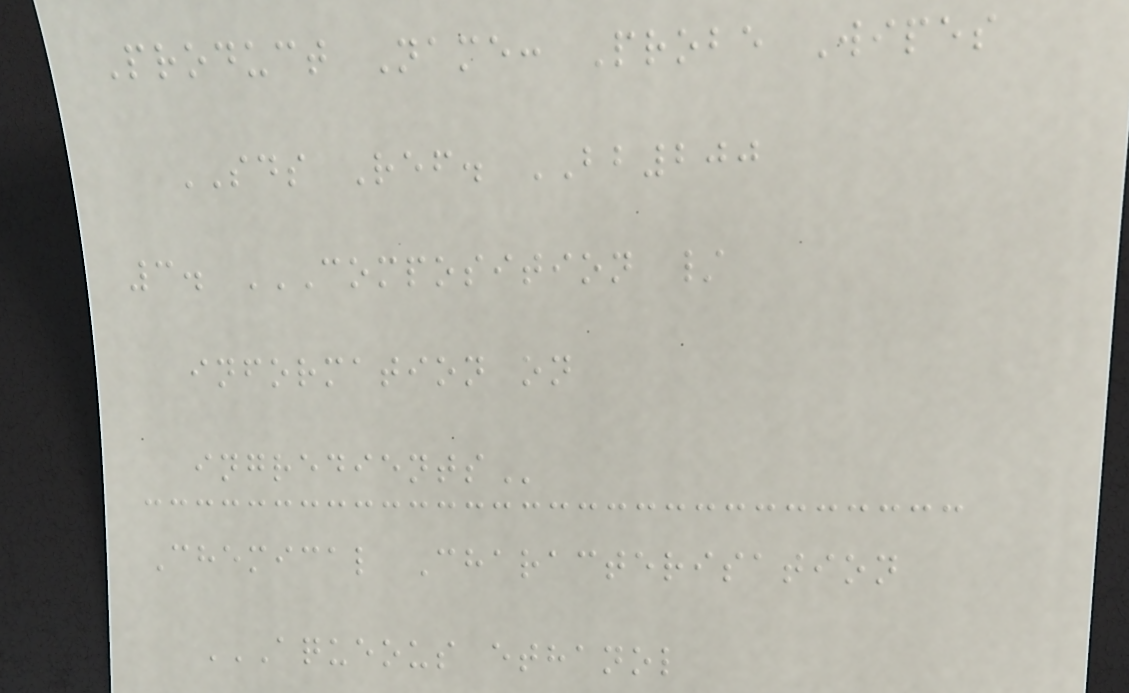Product Name: Probe Wipes
SDS Ref. BB200
3. COMPOSITION /
INFORMATION ON
INGREDIENTS
Chemical Characterisation
AQUEOUS ETHANOL
